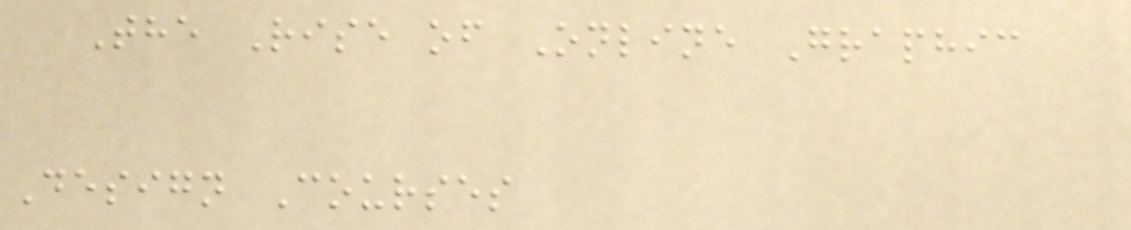The Rise of Online Graphic
Design Courses
